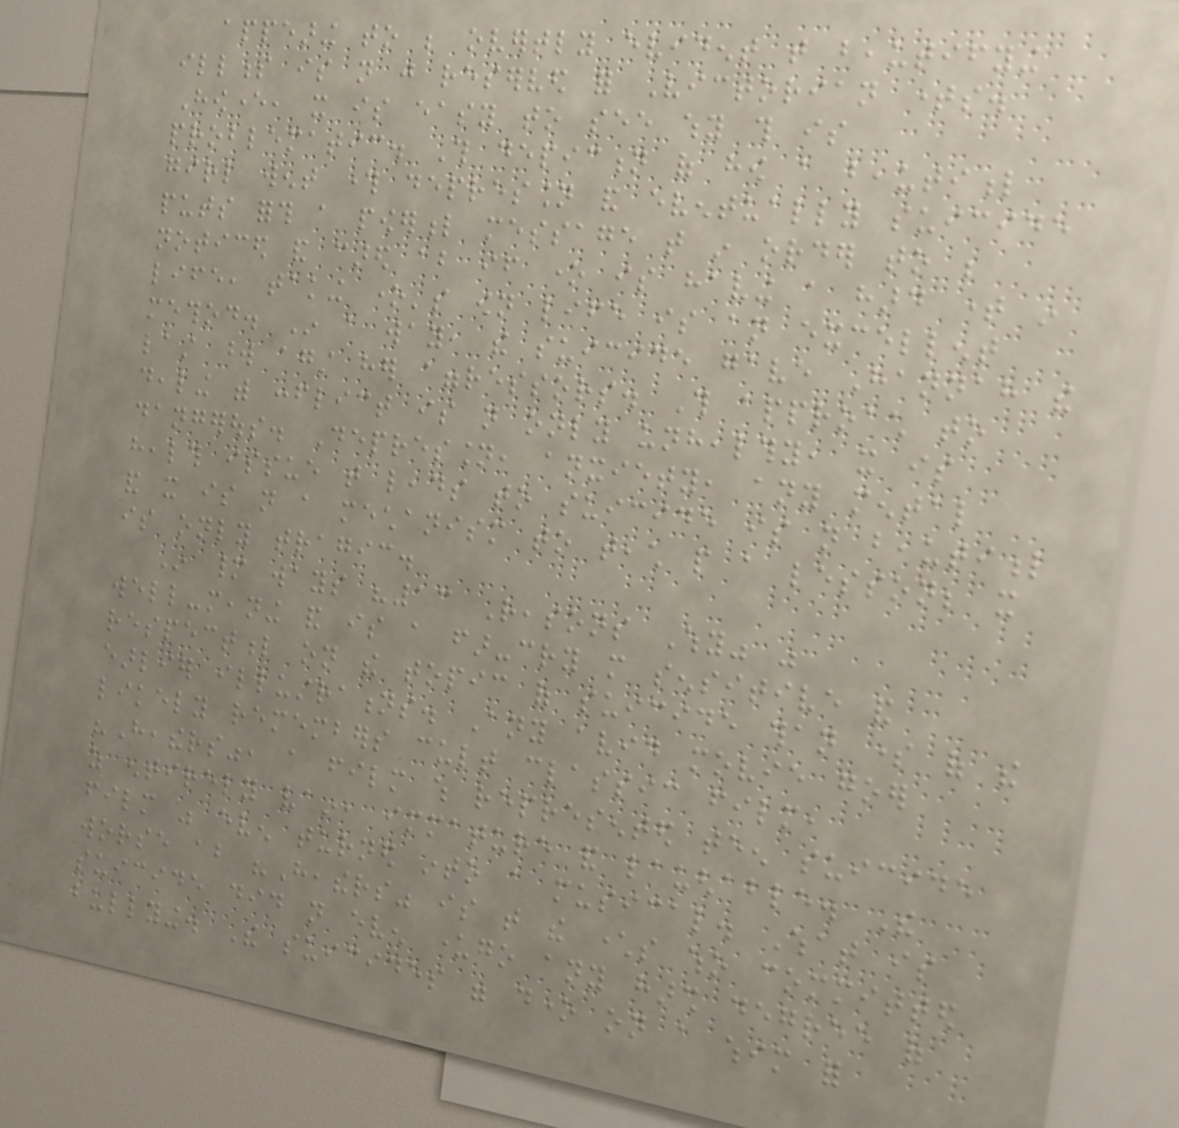appearing to be overtly evident that beautifying
illness is not just reserved for Victorian times.
However, it is easy to see why this is
problematic. This depiction of how a beautiful
girl went through depression and eventually suicide
puts forth a powerful message that in order to be
noticed and cared about if one is having a hard time in
life, taking one's own life is an excellent
method. In a way, the suicide gave Hannah the
last word against her aggressors. This approach to
dealing with conflict is not only unhealthy, it is
dangerous. Depression, anxiety, any mental
health issue that leads to suicide is not beautiful
and it is not a mechanism to teach people a lesson; it
is only tragic.
In many ways "13 Reasons Why" was
well-meaning and is a far-cry more sensitive and
respectful on the topic of suicide than some of the
earlier illustrations. Any avid movie goer
likely remembers cult classic film,
"Heathers", a film which represented teen suicide
as entirely vain, immature and laughable. The
film was even turned into a musical. What is
worse about "Heathers" is that the characters who committed
suicide did not even undergo any harsh degree of
bullying. The suicides were done on a whim for
